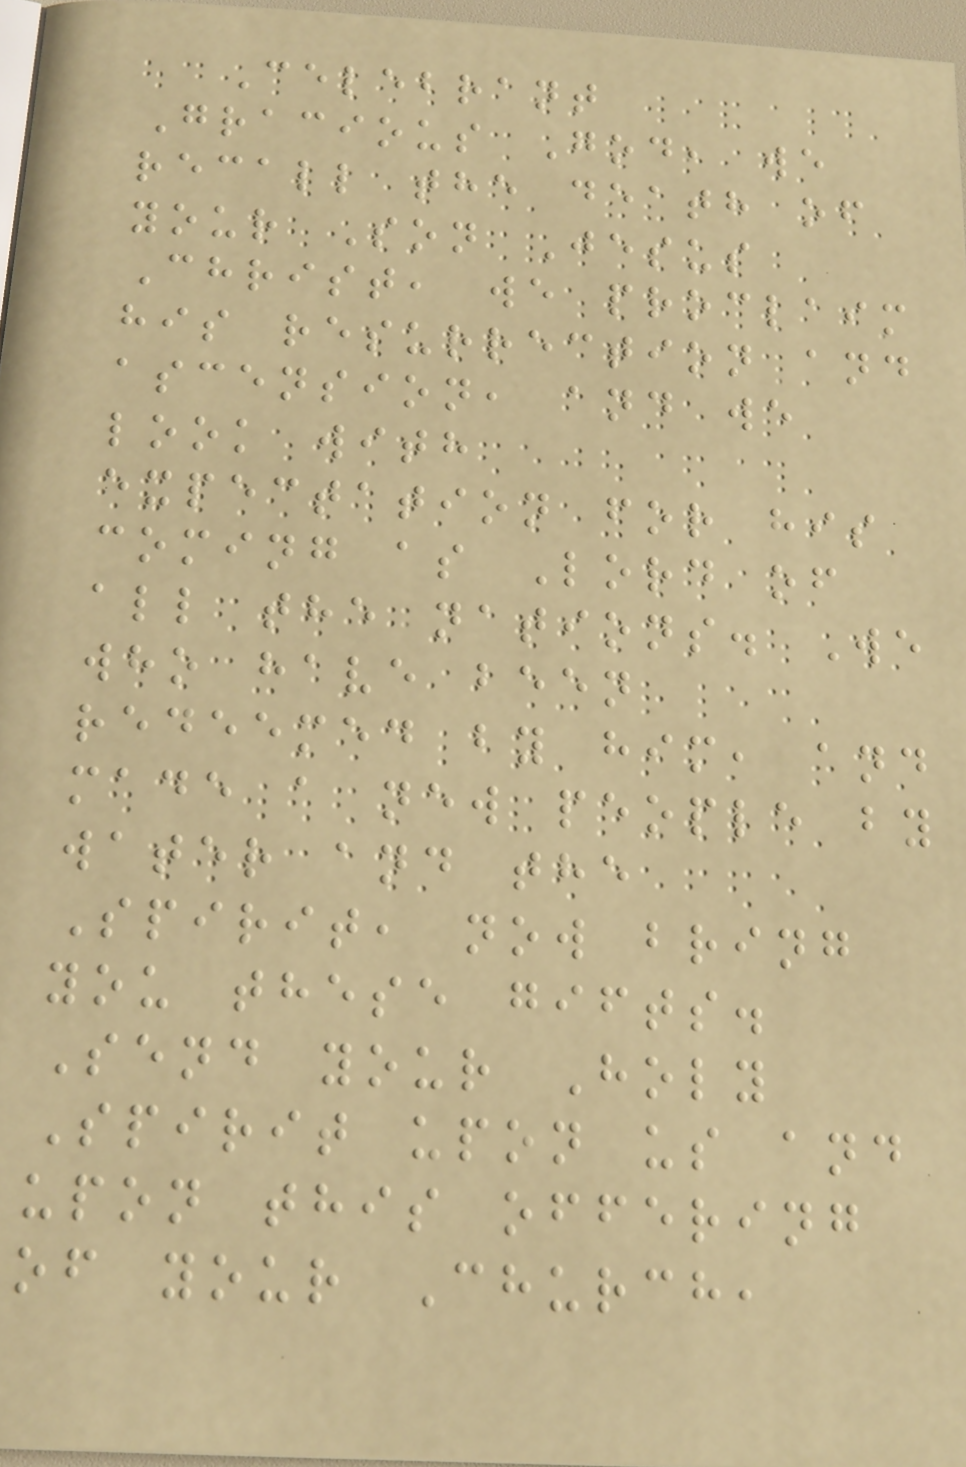Celebrant
Gracious God, we
recall the death of
your Son Jesus
Christ, we proclaim
his resurrection and
ascension, and we
look with
expectation for his
coming as Lord of
all the nations. We
who have been
redeemed by him, and
made a new people by
water and the
Spirit, now bring
you these gifts.
Send your Holy
Spirit upon us and
upon this offering
of your Church,
